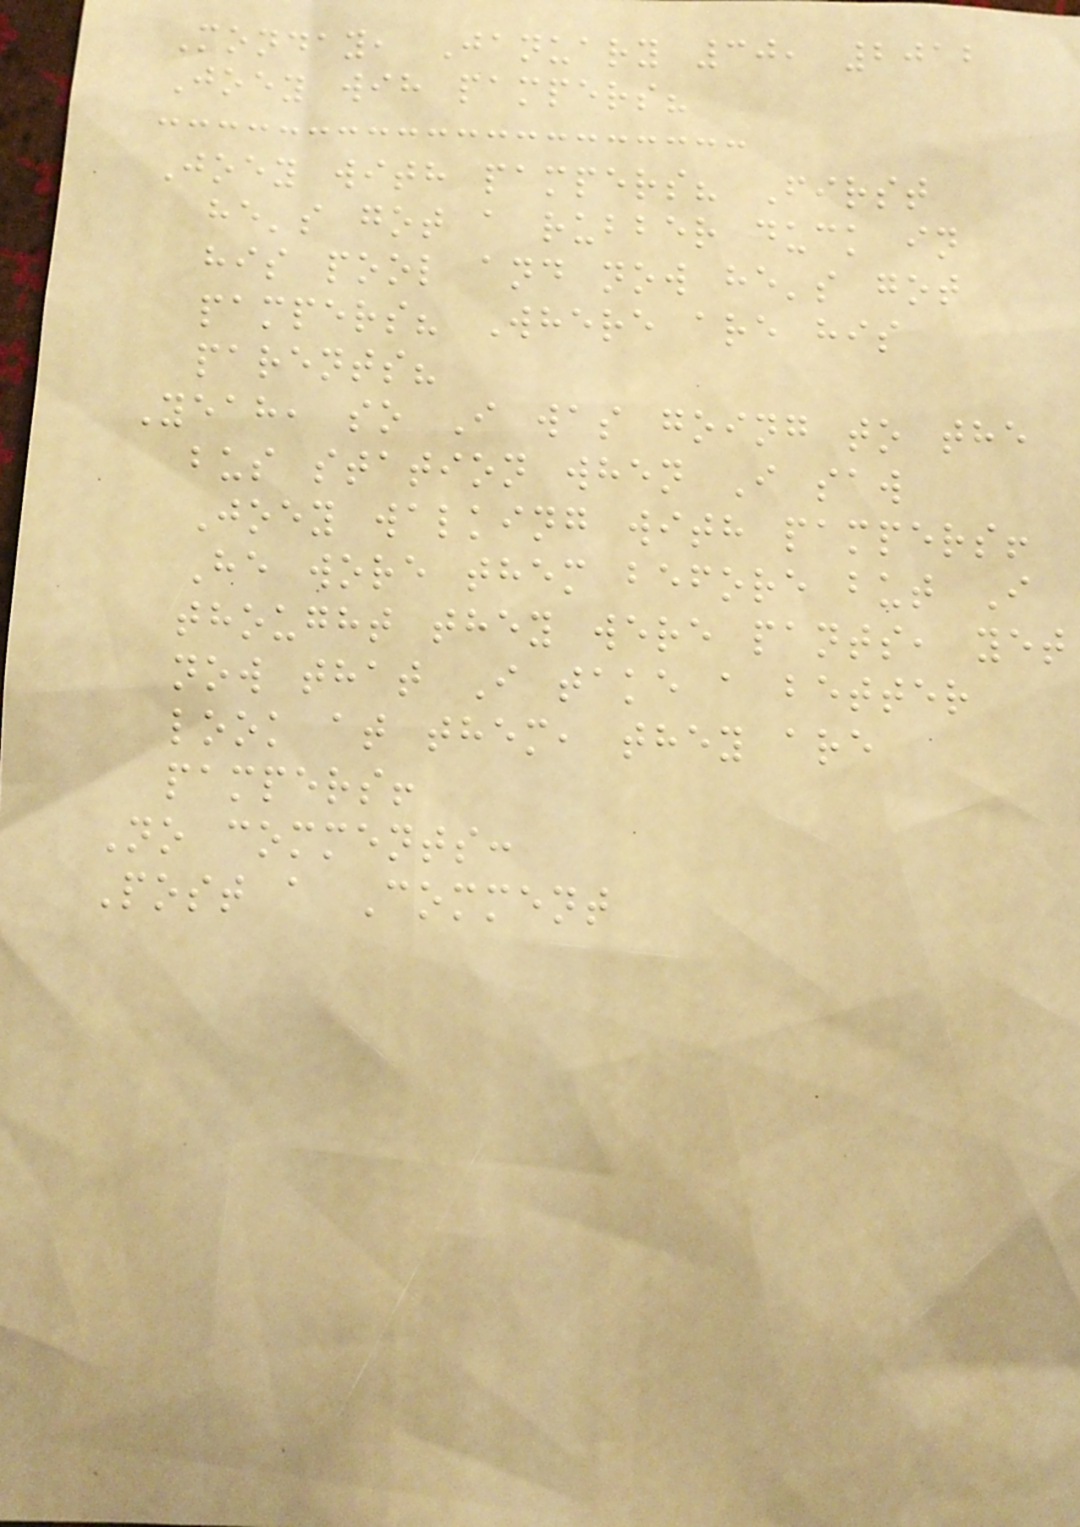Monday, January 30, 2012
Joey wih pampers?
Joey with pampers? First
he's got a rubber duck in
his pool and now he's got
pampers? Where are his
parents?
Yeah, so I was going to the
bus station when I saw
Joey walking with pampers!
He wore them before but I
thought they were pants, yet
now that I take a better
look at them, they are
pampers!
No comments:
Post a Comment
